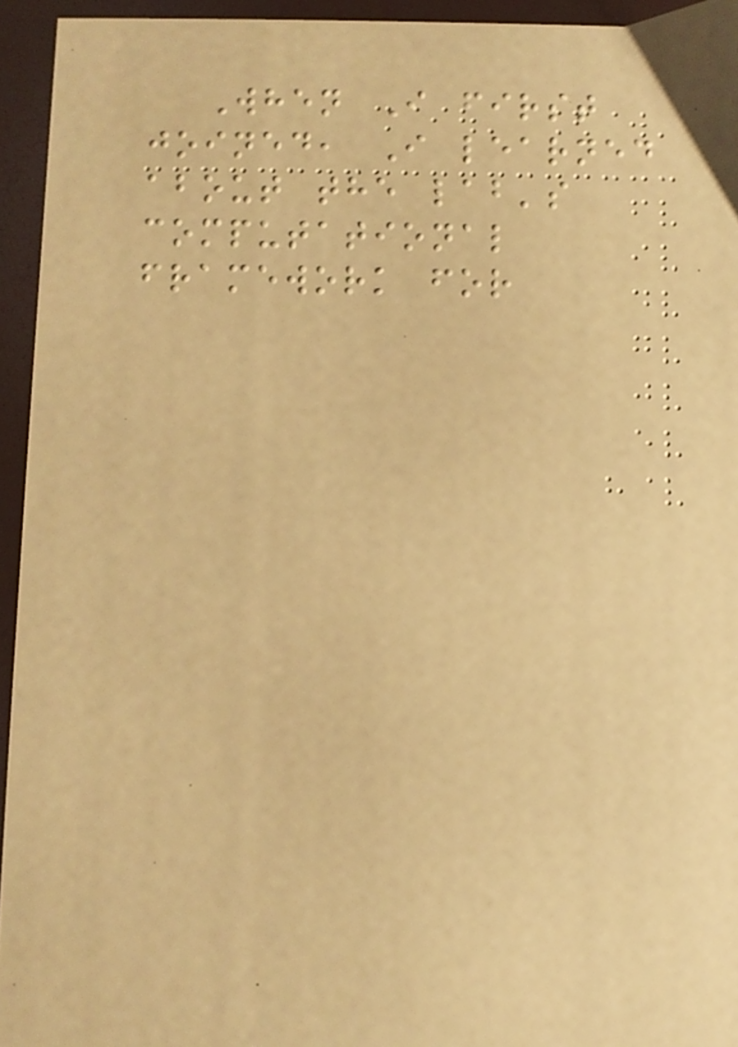When I first
joined, I learned
about the lab's
computational
framework for
